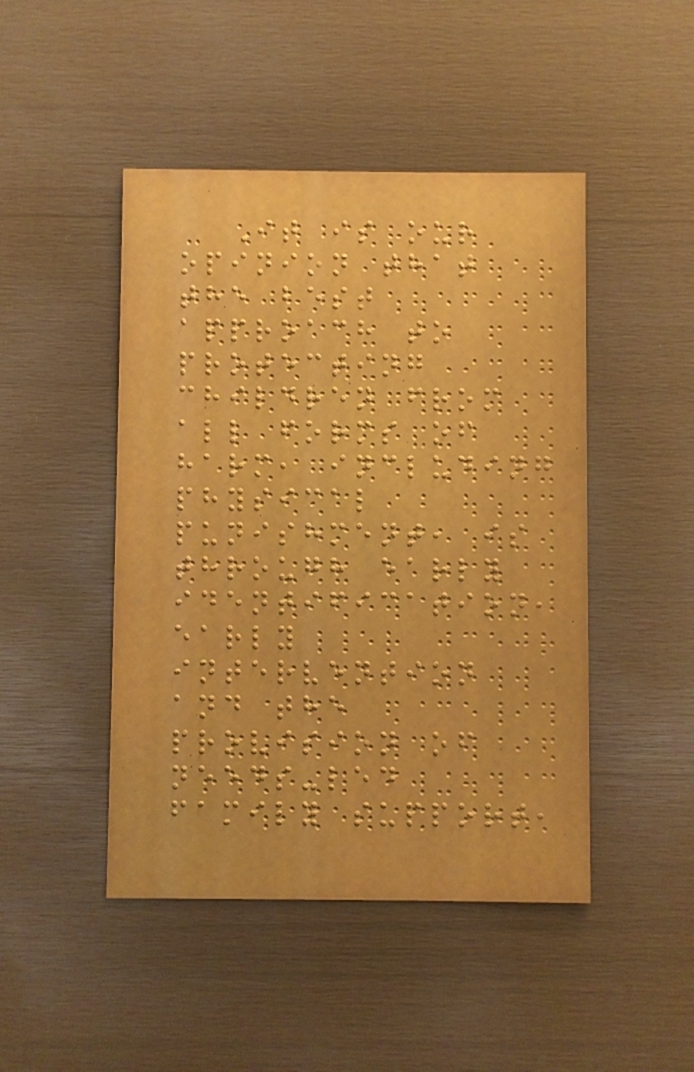It is our
opinion that
the best
approach to
protecting
children from
all forms of
harm, including
physical
punishment, is
through early
identification,
early
intervention
and the
provision of
needs-led
family support,
